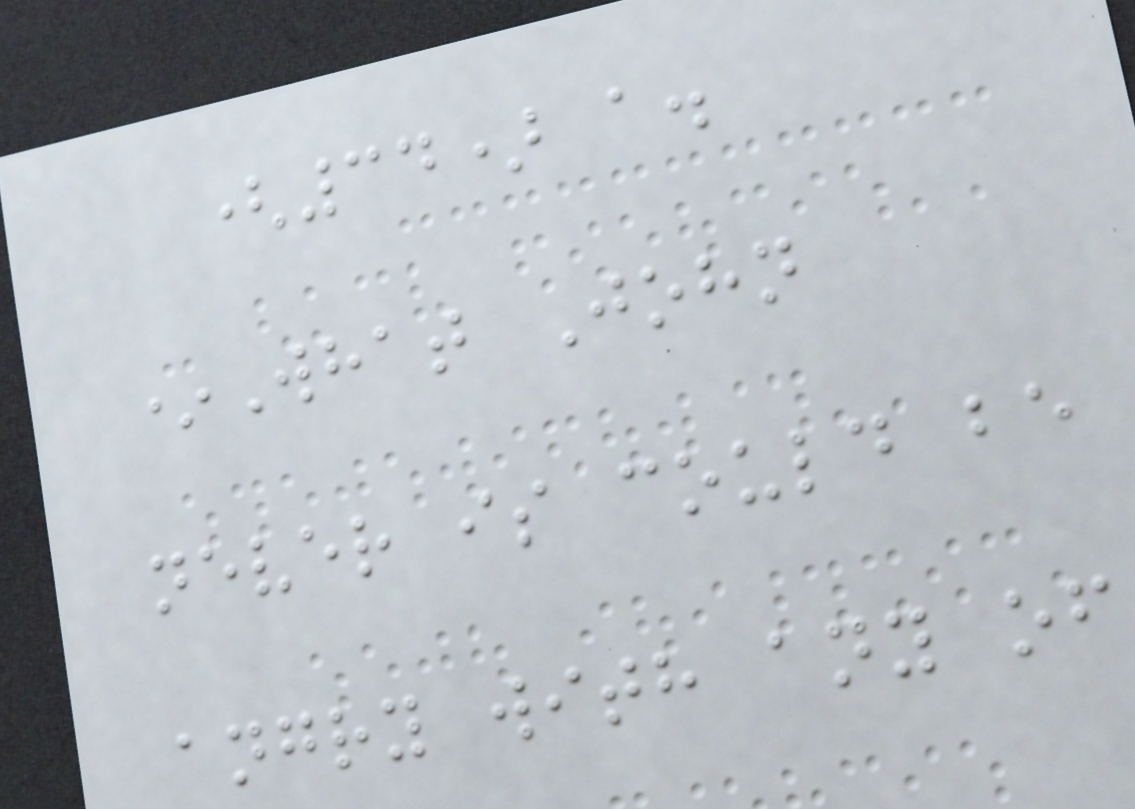(34) a.
*What John
never is could be
angry with any of
